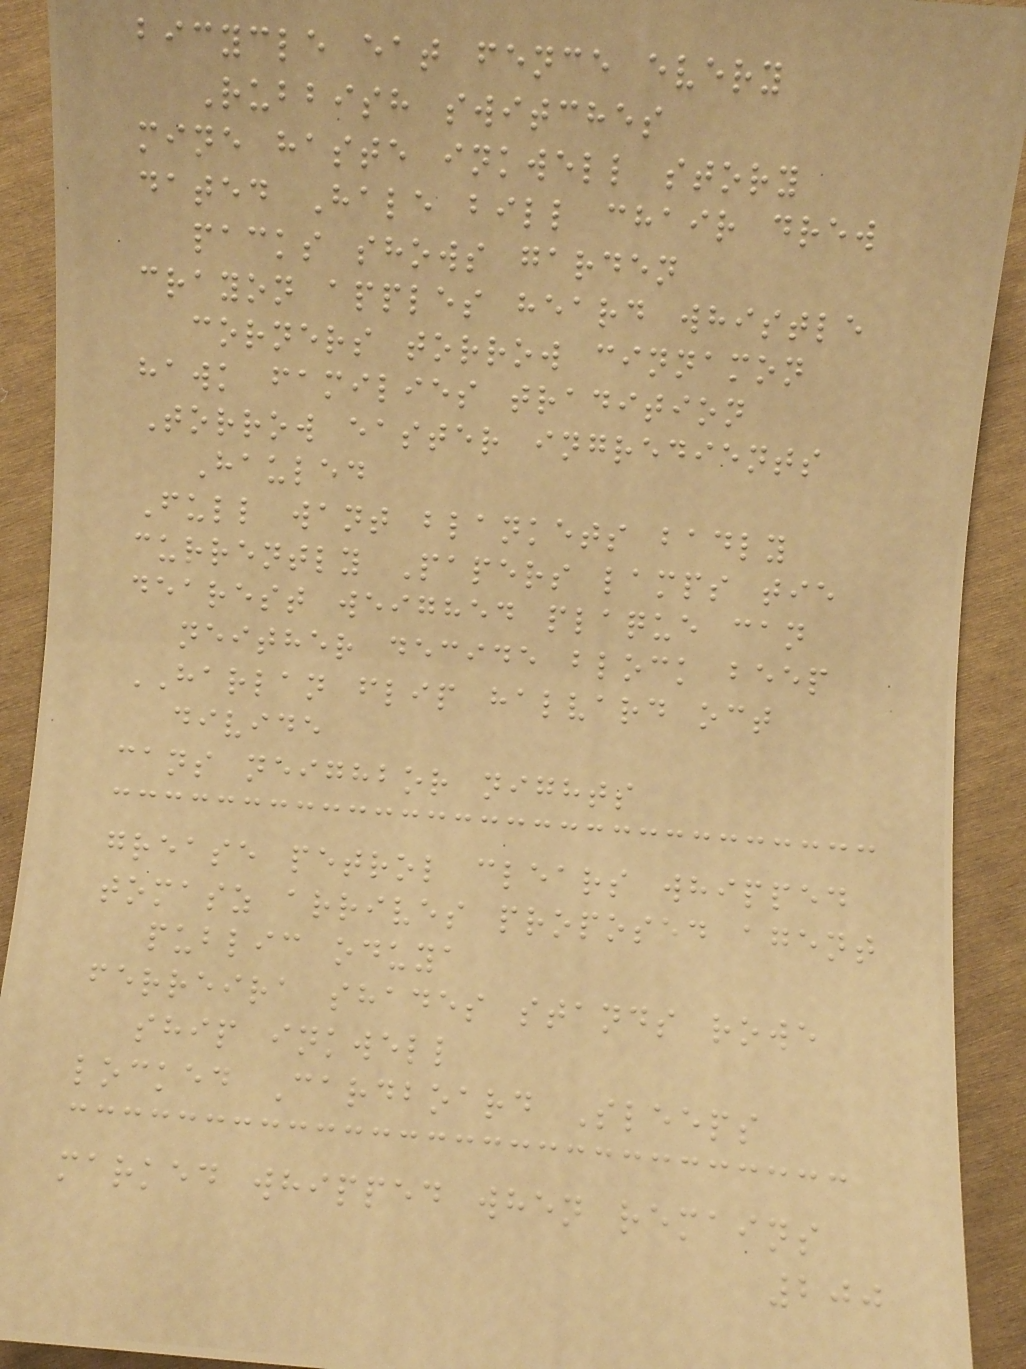bicycle eat fence every
Rubbish switches
mine haste inkwell story
dated Hale bill chair drew
packs shows garden
crayon apples heard whistle
corners torrow cinnamon
hawk families tradition
Torrow easter ingredients
Hauled
Full want blankets badly
currently Papers lamps tie
dearest weighed plaque can
neither decide block beep
HARLAN flip halvard oct
divide
cans neighbor nights
grease petrol clears whipped
tomasz arrives proposed agent
public oduya
ferreira shades stands rowe
ship inkwell
locked Cardboard Sleeps
marked whipped when remains
200
